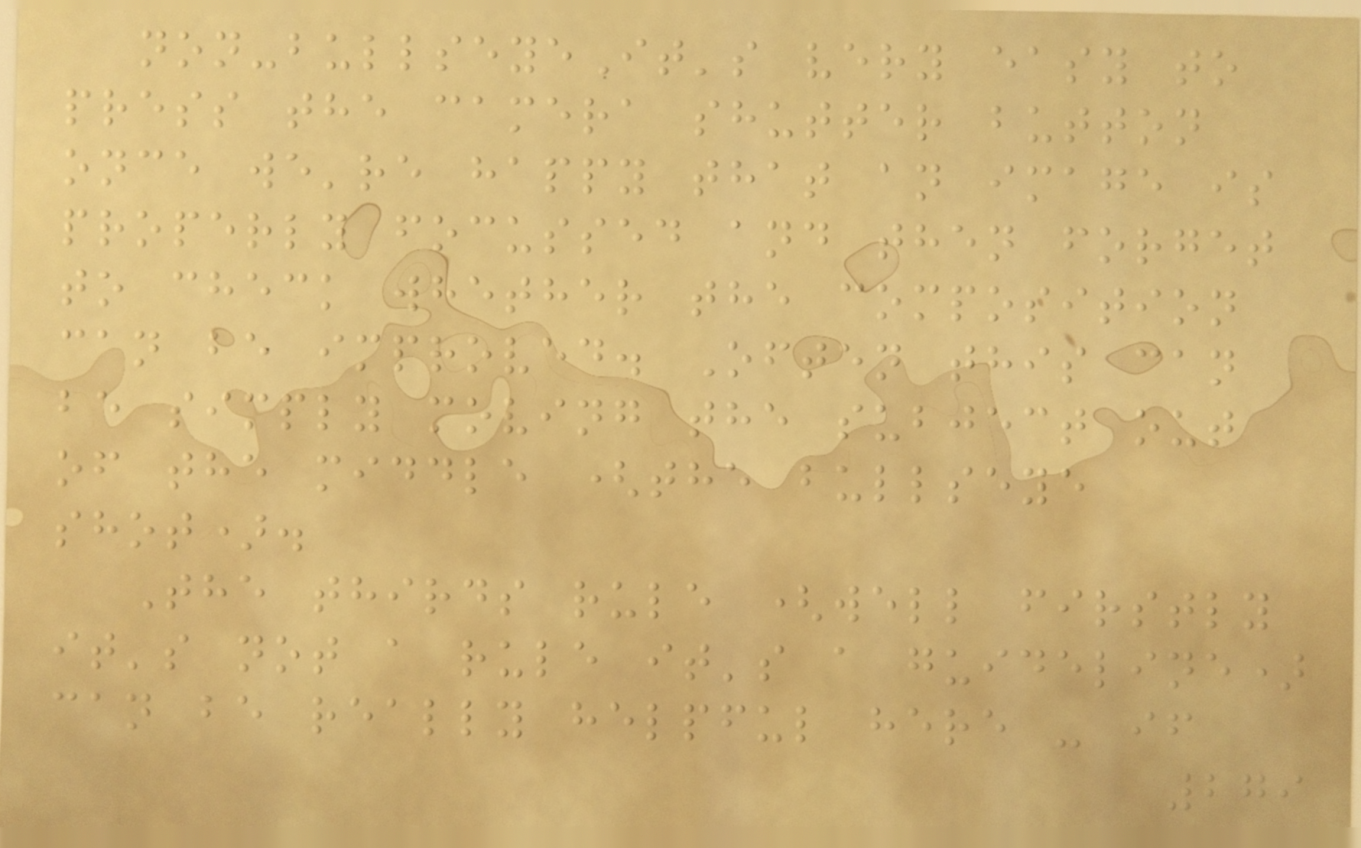non-bullseyeIt's very easy to
press the camera shutter button
once we're happy that an image is
properly focussed and then forget
to check whether the composition
can be improved. Often this can
be simply moving the subject out
of the middle (the bullseye
shot).
The thirds rule (well firstly
it's not a rule it's a guideline)
can be really helpful here - if
279
